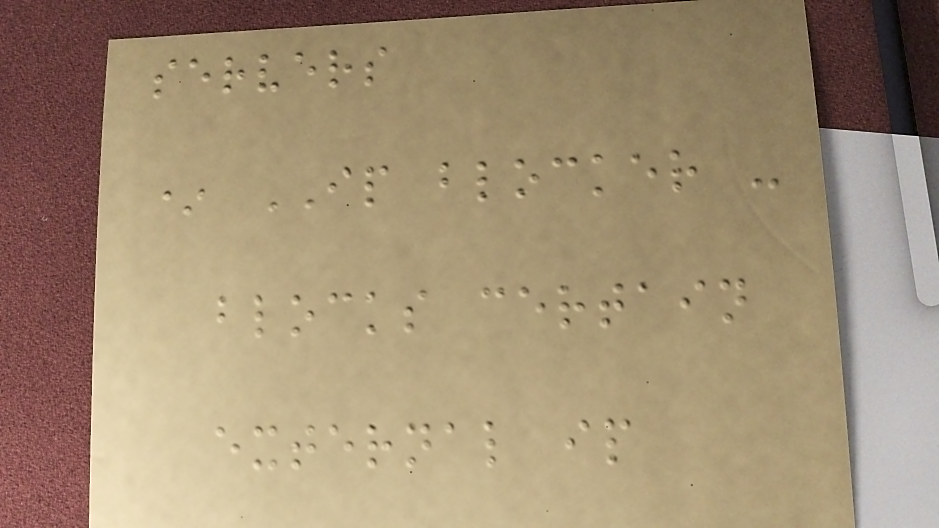servers
* IP blocker -
blocks certain
external ip
